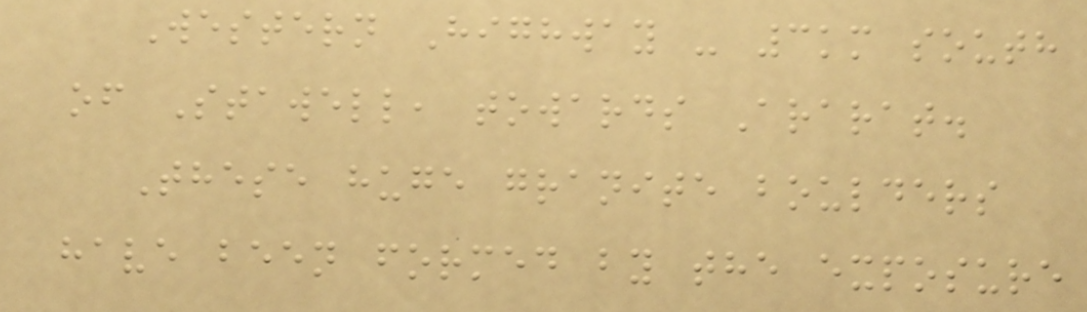Western Highway - 3km south
of Stawell, towards Ararat.
These huge granite boulders
have been formed by the exposure
